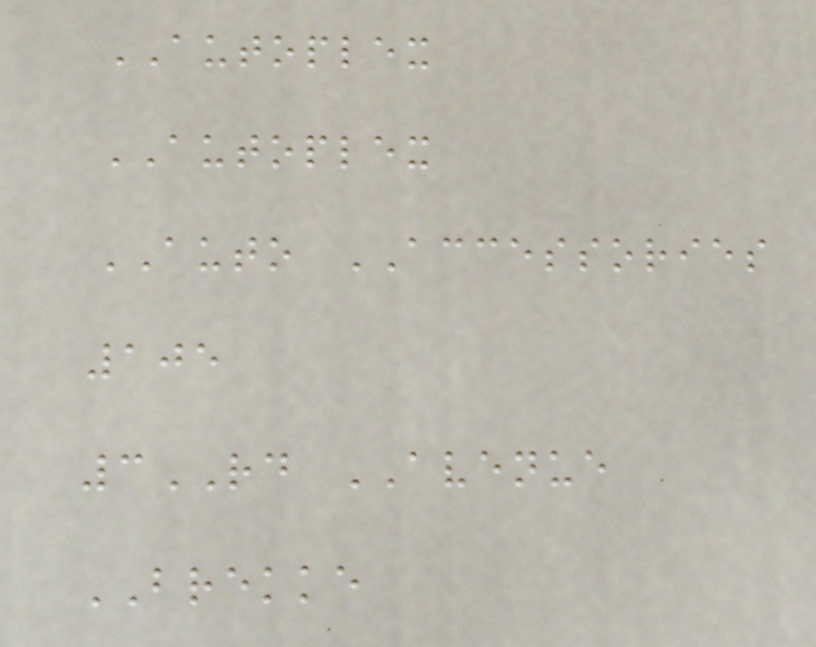AUTOPLEX
AUTOPLEX
AUTO ACCESSORIES
105
3RD AVENUE
BREKKE
